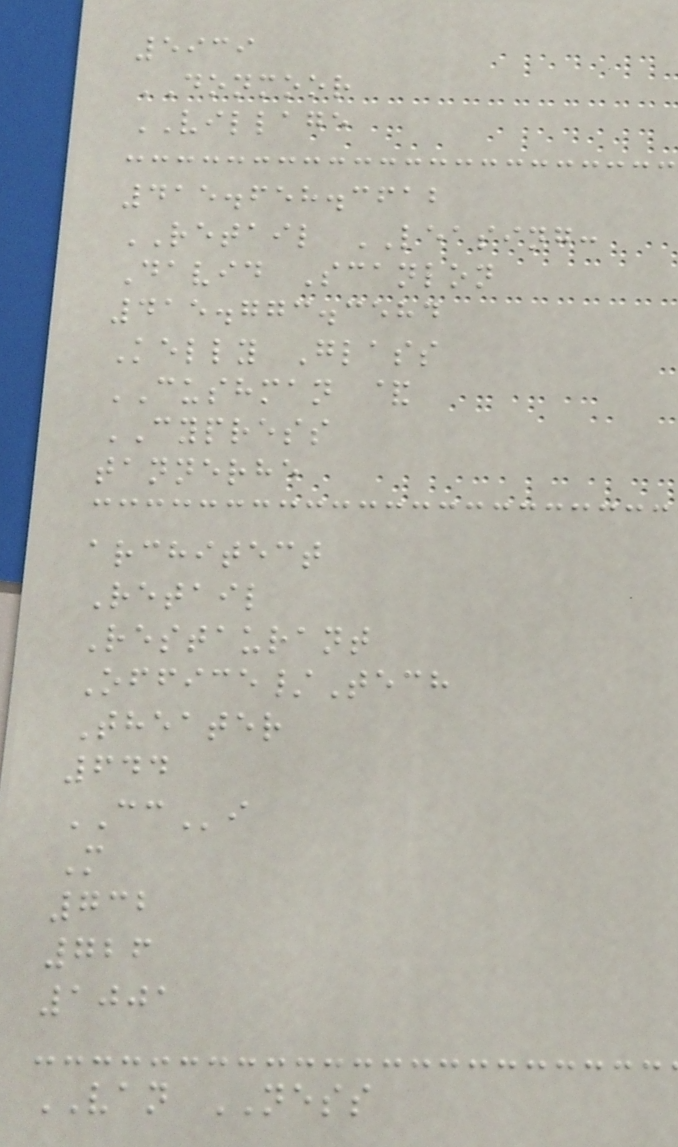5939
DONMOOR
VILLAGE
415.658.3612
RETAIL LEASING:
David Scanlon
415.773.3584
Kelly Glass
CUSHMAN &
CYPRESS
tannerhe
architect
Retail
Restaurant
Office/Tech
Theater
644
CCi
M
732
726
1001
VAN NESS
